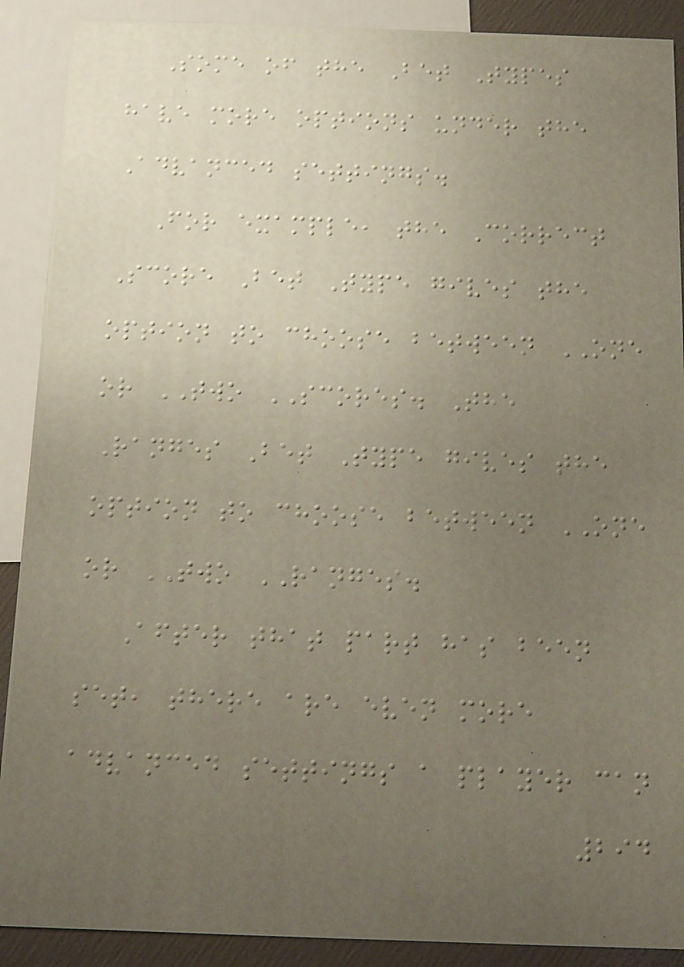Some of the Bet Types
have more options under the
Advanced settings.
For example, the Correct
Score Bet Type gives the
option to choose between ONE
or TWO SCORES. The
Ranges Bet Type gives the
option to choose between ONE
or TWO RANGES.
After that part has been
set, there are even more
advanced settings a player can
294
